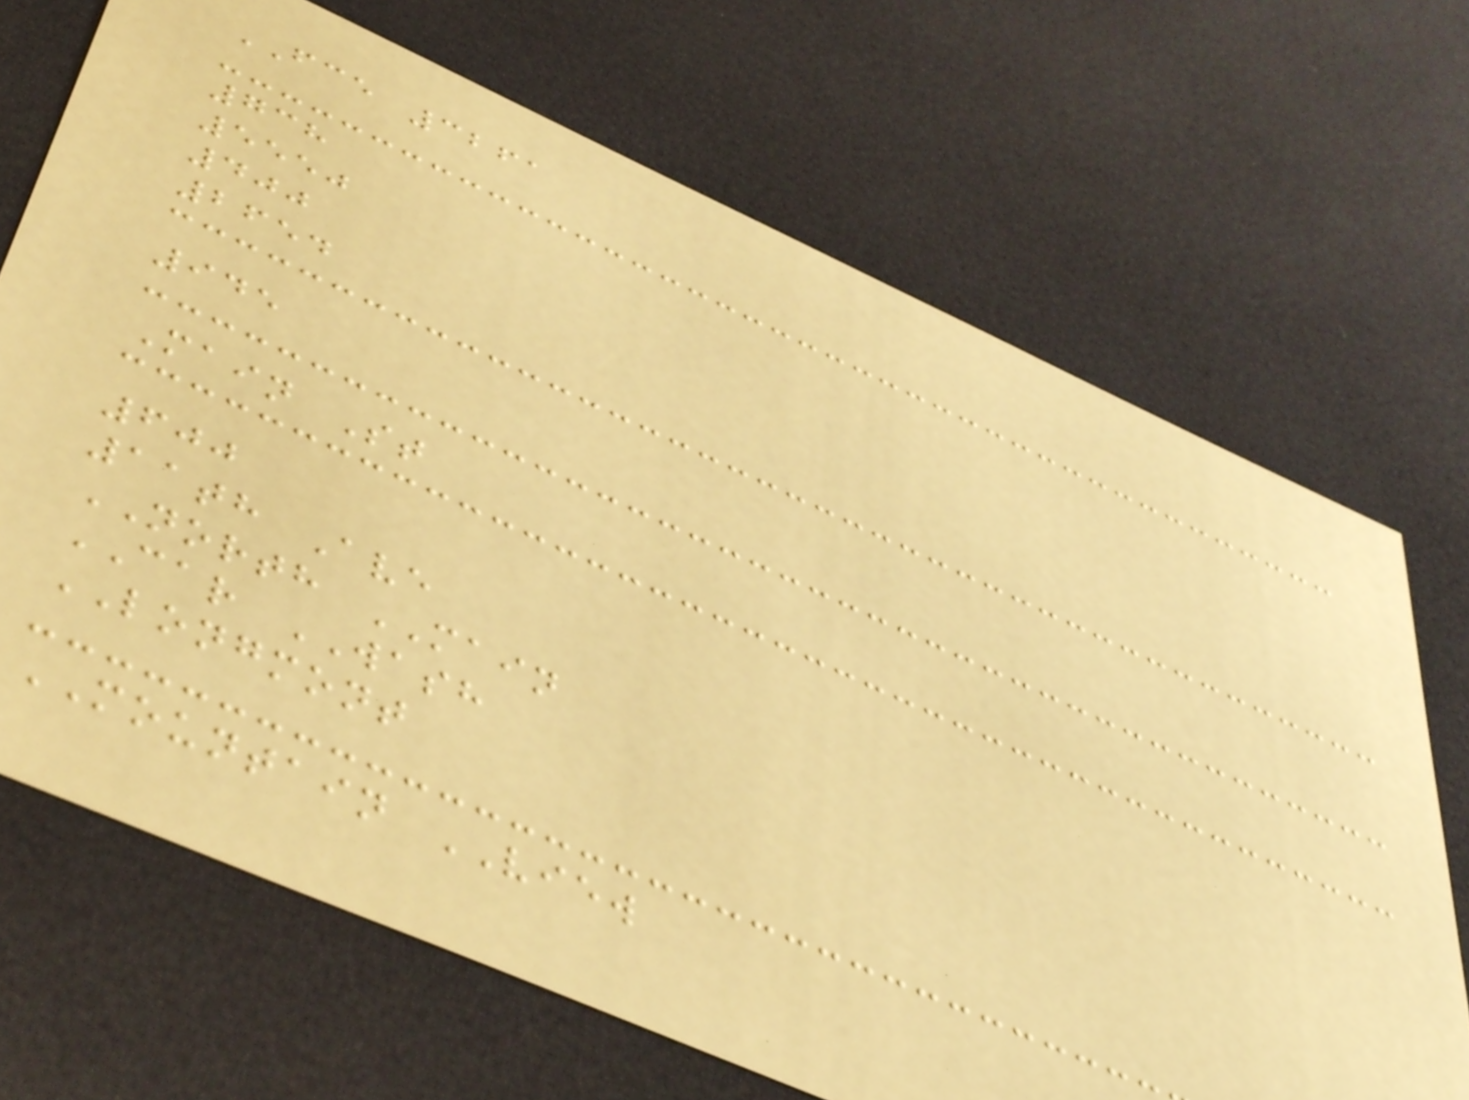FCE 3261
738
5550
400
2654
945
Main St
600
11th Ave
NORTH MAIN
CAR WASH
LONGMONT
MOUNTAIN VIEW
